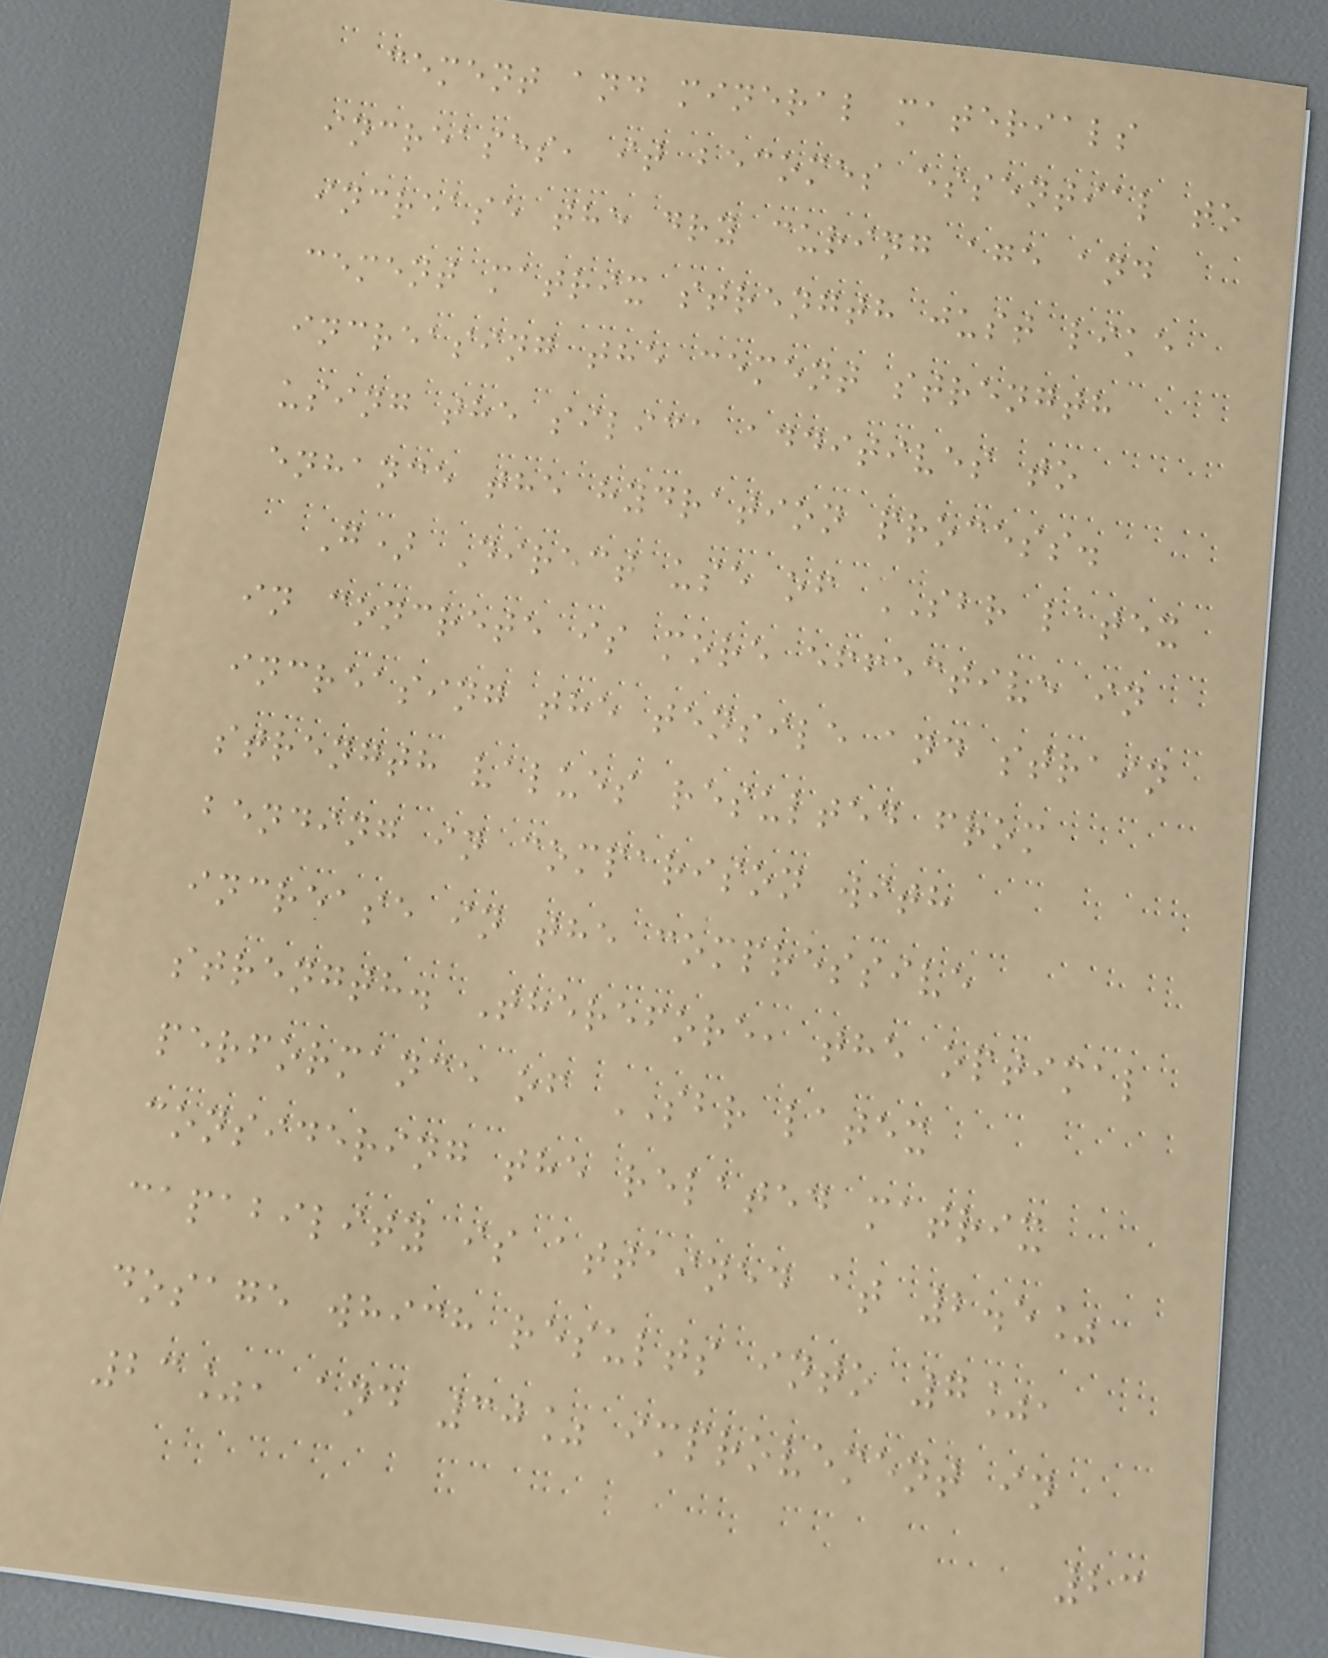cement and mineral materials
increases, it becomes essential to
increase the dry curing age and
cement matrix strength just like
increasing the cement strength
using the silica additives to
enhance the hydration process.
G) Direct use of SBR latex
in concrete is more effective in
increasing the tensile and strain
strength values resulted from
bending in comparison with
increase in the compressive
strength. Therefore, the optimal
performance of SBR latex
considering the related matrix
capability is attained at 2.5%
dosage which results into 7%,
23%, and 30% improvement in
23
